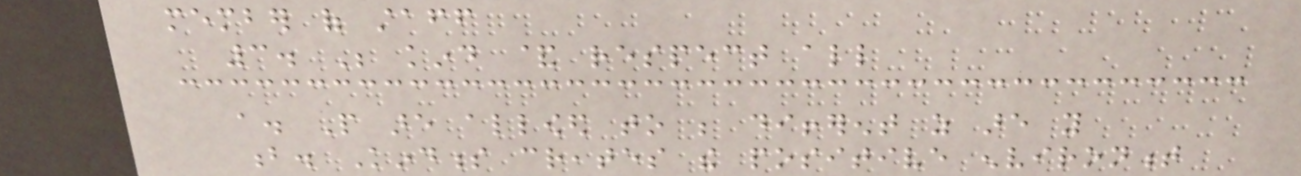member of staff
3. Be kind & respect all
a. People are allowed to be different as are you
b. Kindness creates the positive environment
